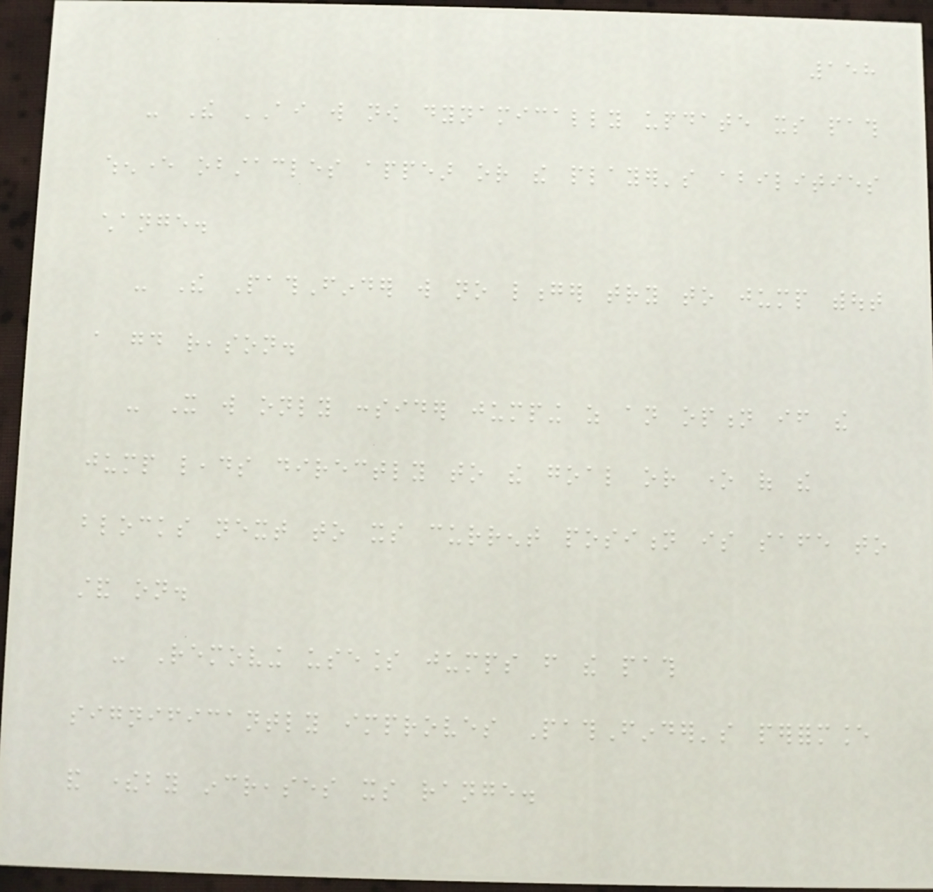158
- The AI will now dynamically update its path
whenever obstacles appear or the player's abilities
change.
- The PathFinder will no longer try to jump without
a good reason.
- It will only consider jumping as an option if the
jump leads directly to the goal or one of the
blocks next to its current position is safe to
stand on.
- Removing useless jumps from the path
significantly improves PathFinder's performance
and thereby increases its range.
